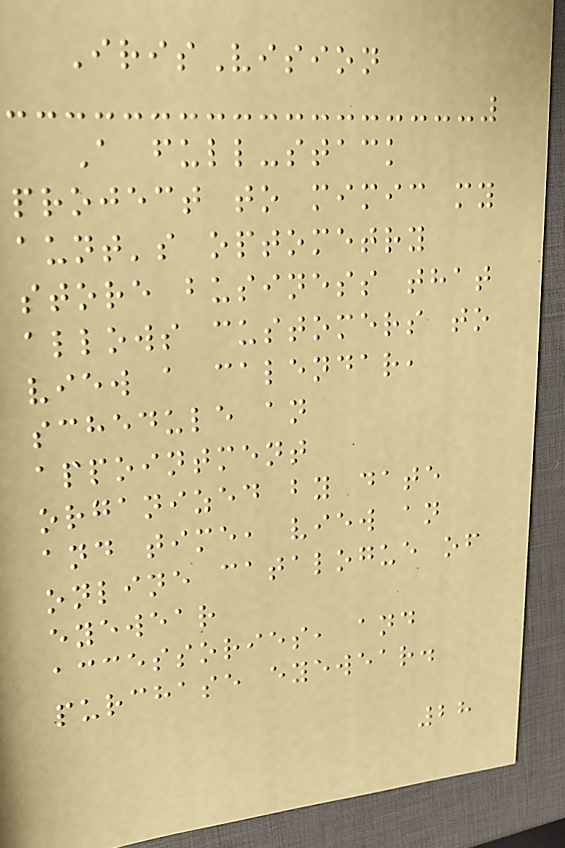IrisVision
A full-stack
project to mimic my
aunt's optometry
store business that
allows customers to
view a calendar,
schedule an
appointment
organized by date
and time, view an
online catalogue of
eyewear
accessories, and
purchase eyewear.
28
